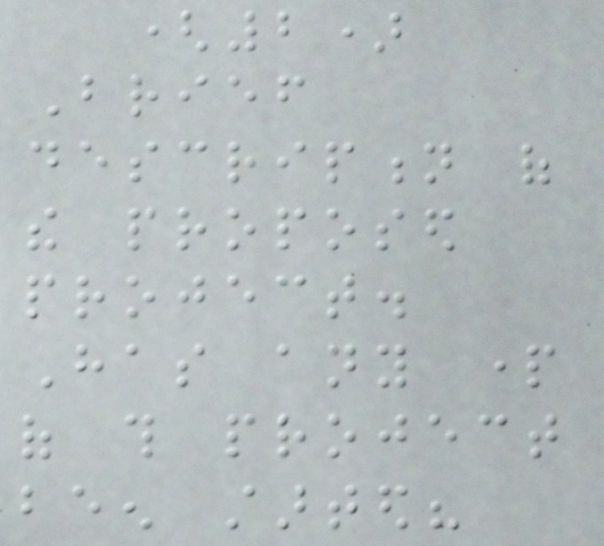(2)
Brief
description of
the proposed
project.
Has any part
of this project
been started?
